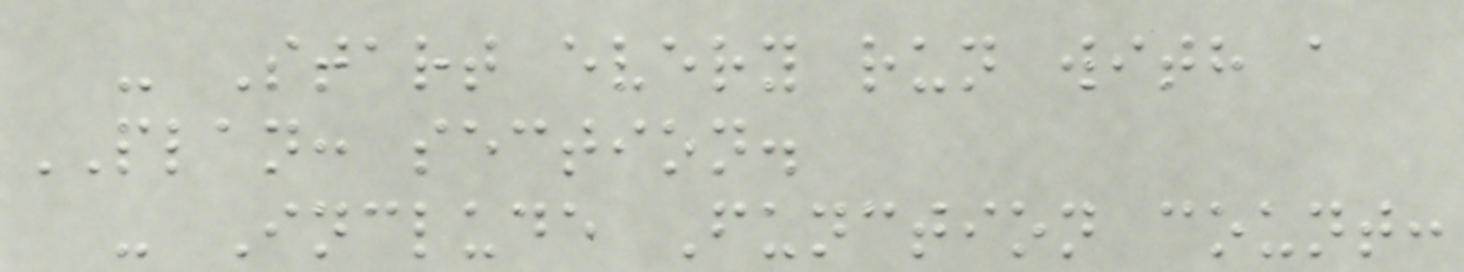- Start every run with a
PLAN: section.
- Include Function count:
